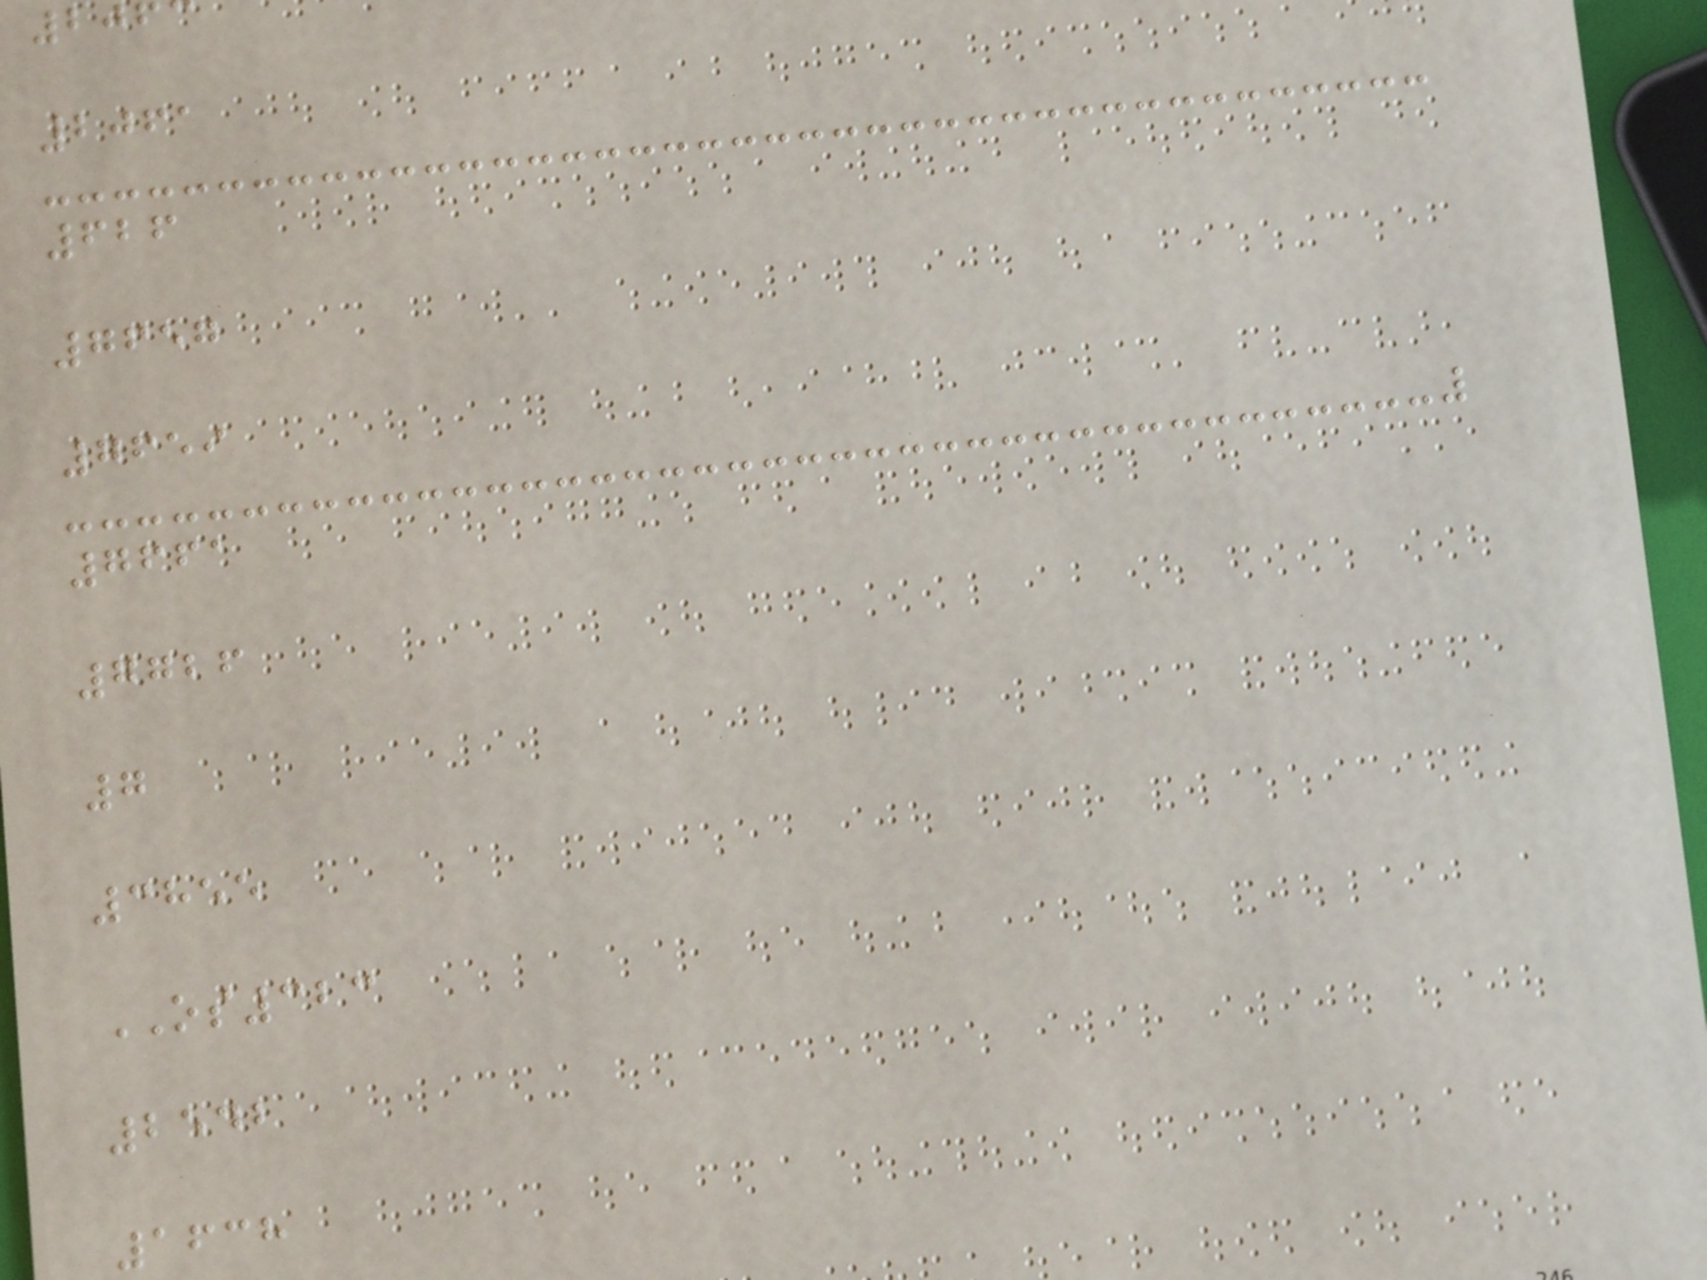206
2061
626
7657
7659
7661
7726
7
3855
OS323
2542
1638
